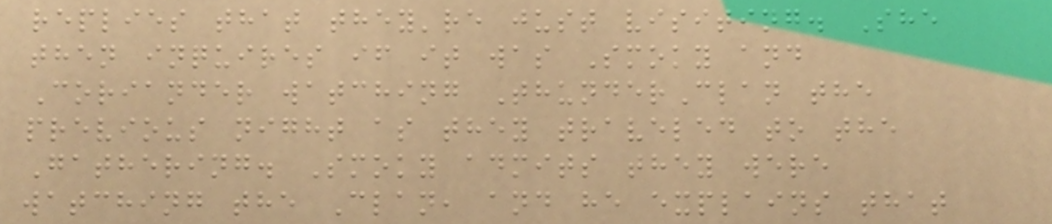replies that they're just visiting. She
then inquires if it was Smoky and
Coriander watching ThunderClan the
previous night as they traveled to the
Gathering. Smoky admits they were
watching the Clan, and he explains that
